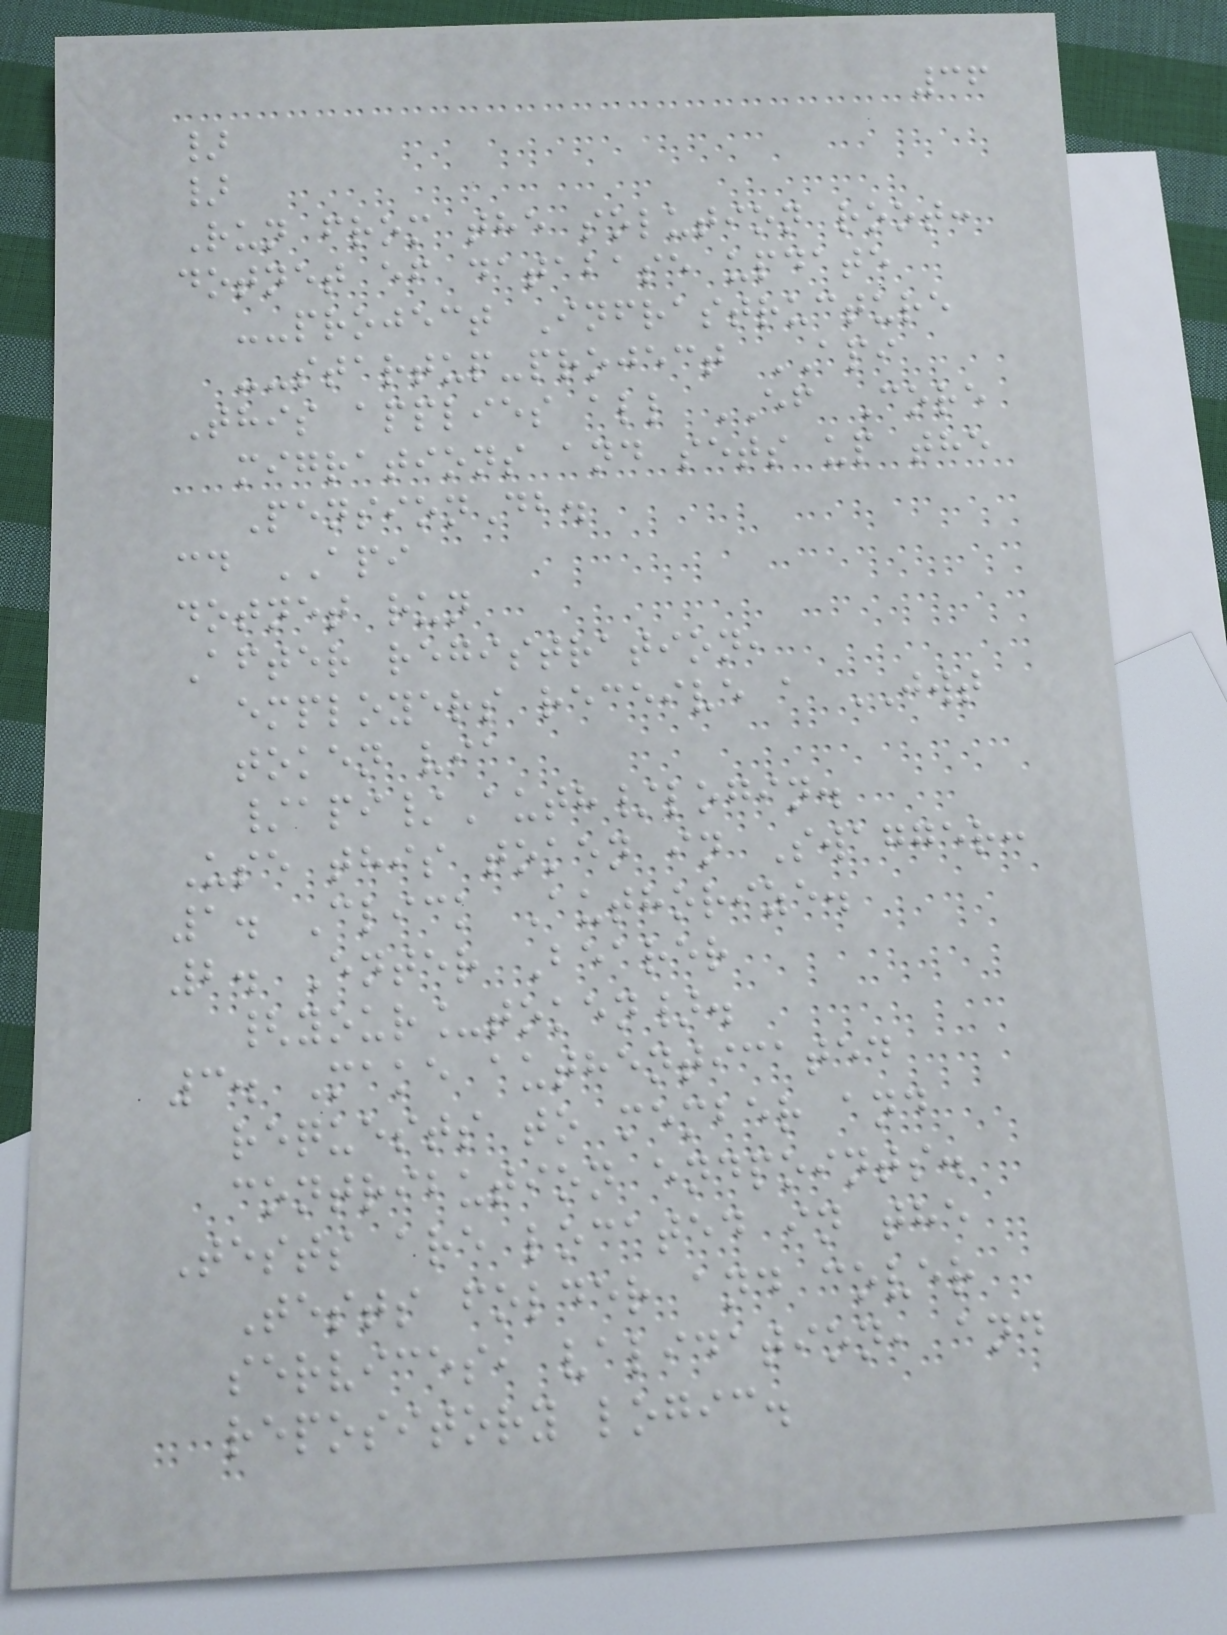36
}
}
Run from the solution root:
dotnet ef database update
--project Infrastructure
--startup-project API
This applies all EF Core
migrations and sets up the
PensionDb.
cd API
dotnet run
After registration,
employers receive a JWT
token via
/api/Auth/login.
Use this token in Swagger:
1. Click Authorize.
2. Enter Bearer
{your_token}.
3. Make authenticated
requests to member and
contribution endpoints.
Tests are located in the
Tests folder and cover
services, validation, and
repository logic.
